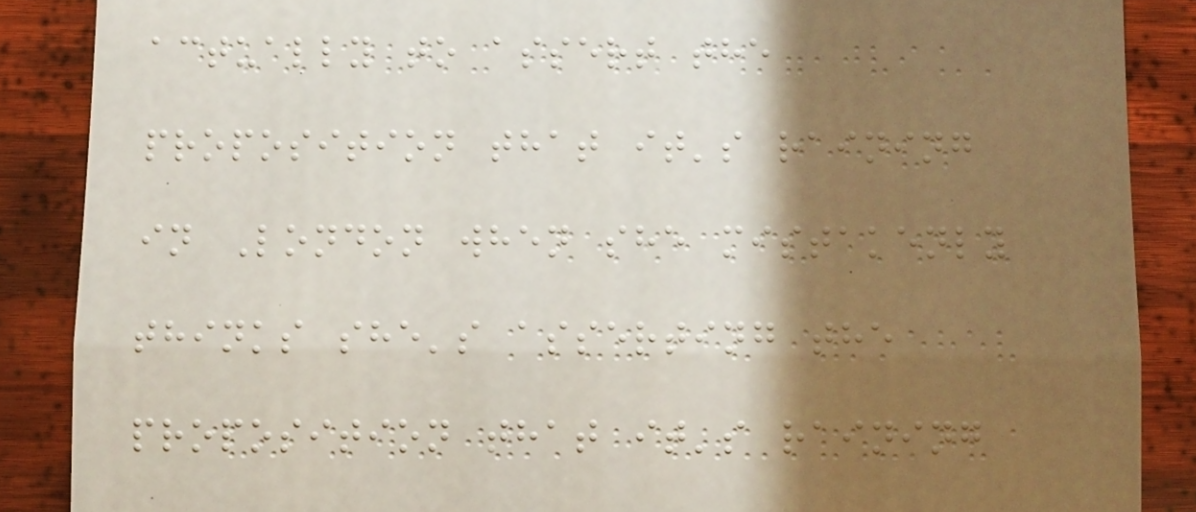actually to assert the
proposition that it's raining
in London when she mistakenly
thinks she's asserting the
proposition that it's raining
